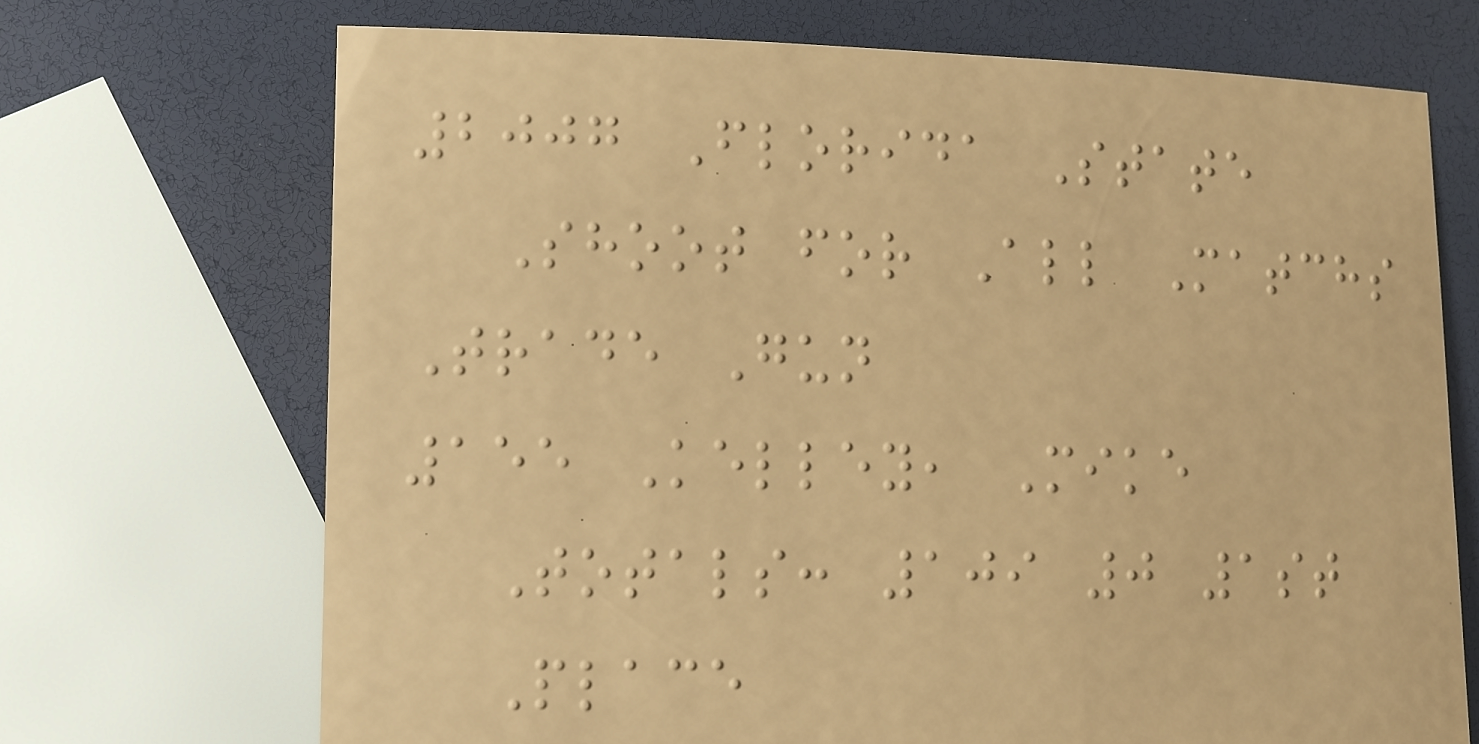2007 Florida State
Shoot for All Matchs
Trade Gun
155 Kelley, Mike
Totals: 109 0 1st
Place
